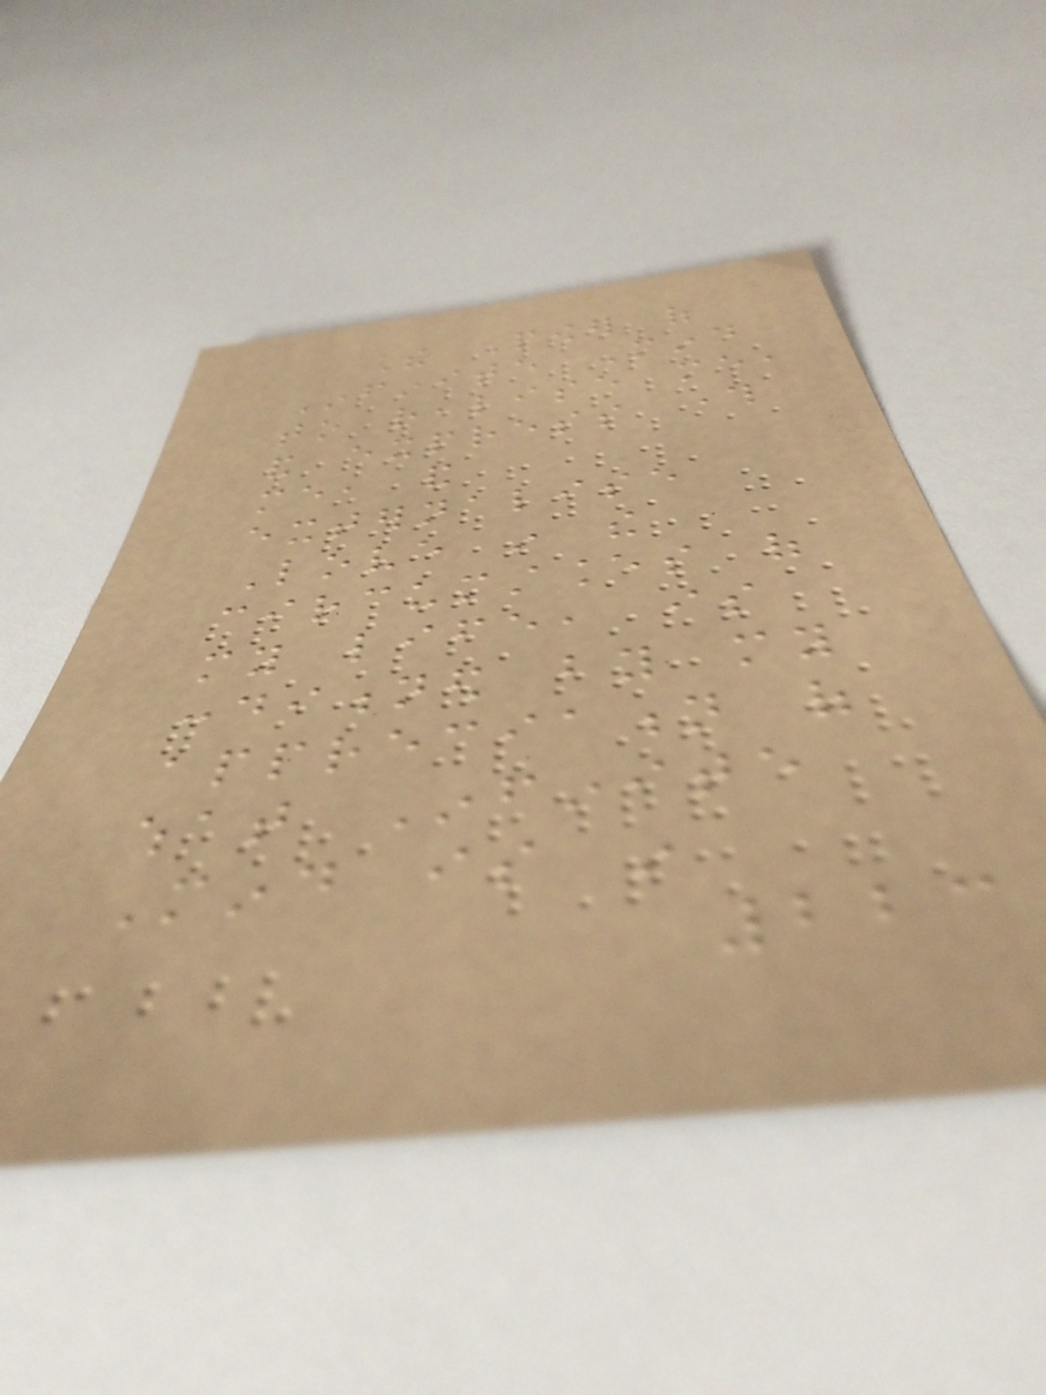The Power of
Infinite Mind
to realise me,
and express through
me, and
externalise
Love in the
circumstances of
my life, is
conditioned by my
appreciation of
what Infinite
Mind is in
223
